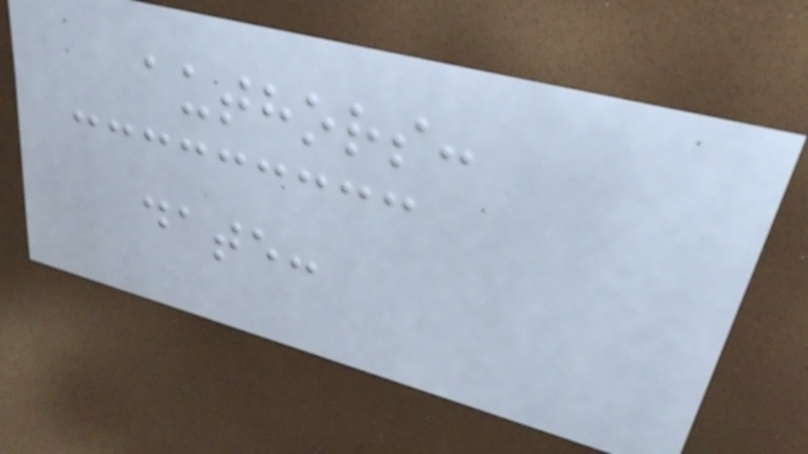authors:
date:
